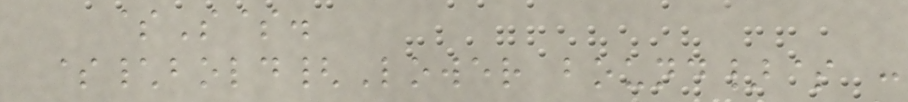$S$.
$\bold{Lower bound}$ :
